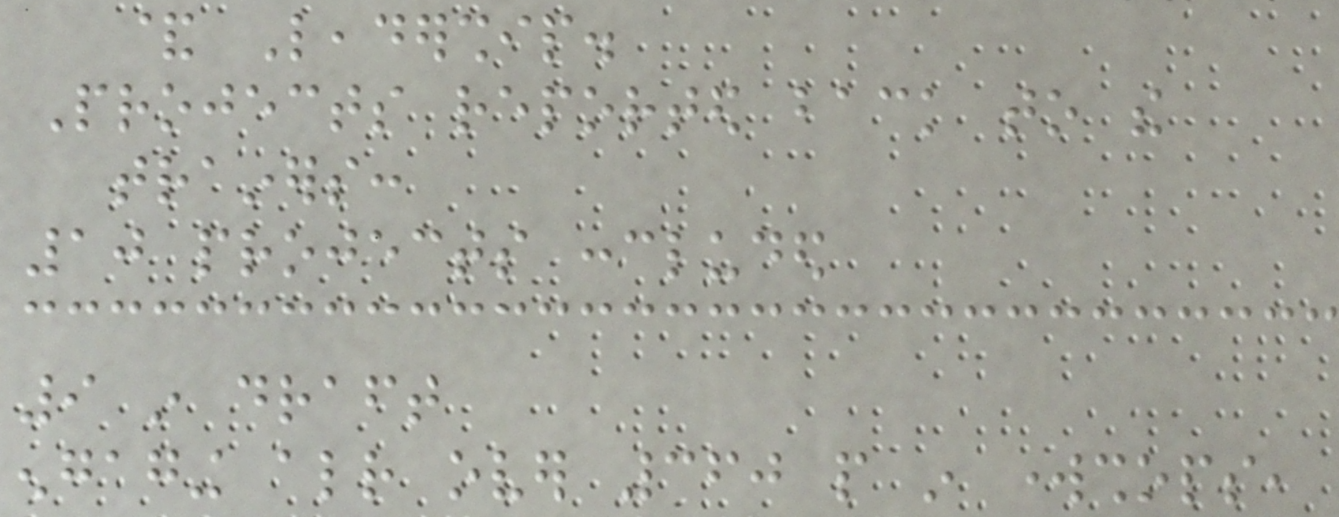& Leadership.
Projects reported back to the
trainers:
10 projects concluded
9 in draft
engaging already over 360 people in workshops,
